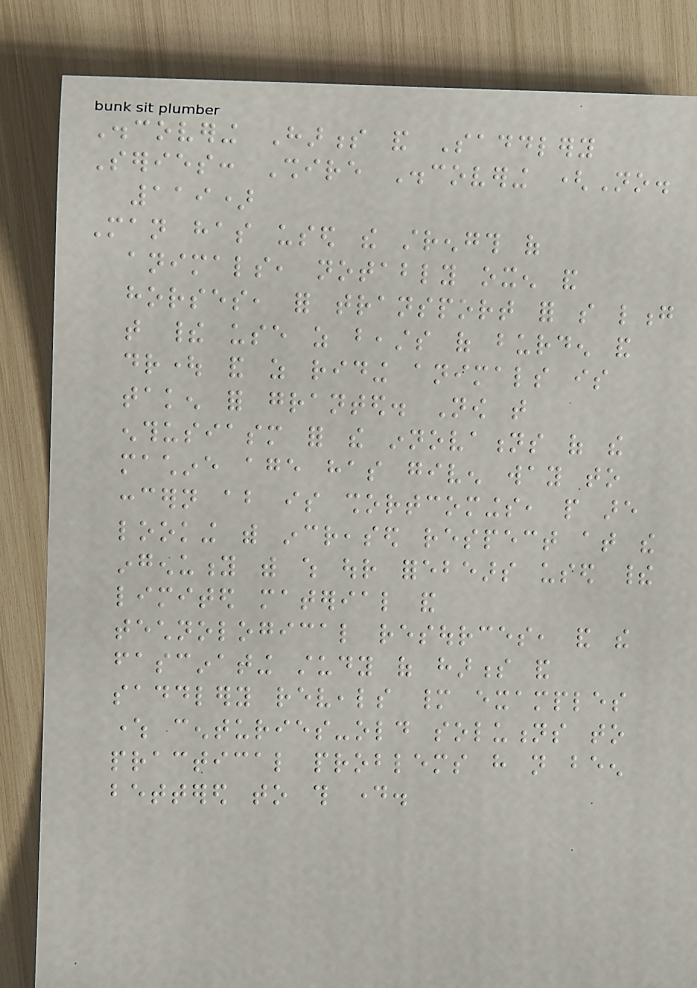Discovering Harness and Saddlery
Series: Shire Discovering (No.
119)
Man has used the strength of
animals, notably oxen and
horses, for transport for so long
that their use as beasts of burden and
drought and as riding animals is
taken for granted. Now that
enthusiasm for the innovations of the
machine age has given way to
concern about is shortcomings, people are
looking with increased respect at the
ingenuity with which our forebears used their
limited material and
technological resources, and the
fascinating study of harness and
saddlery reveals many examples
where centuries-old solutions to
practical problems have not been
bettered to this day.
